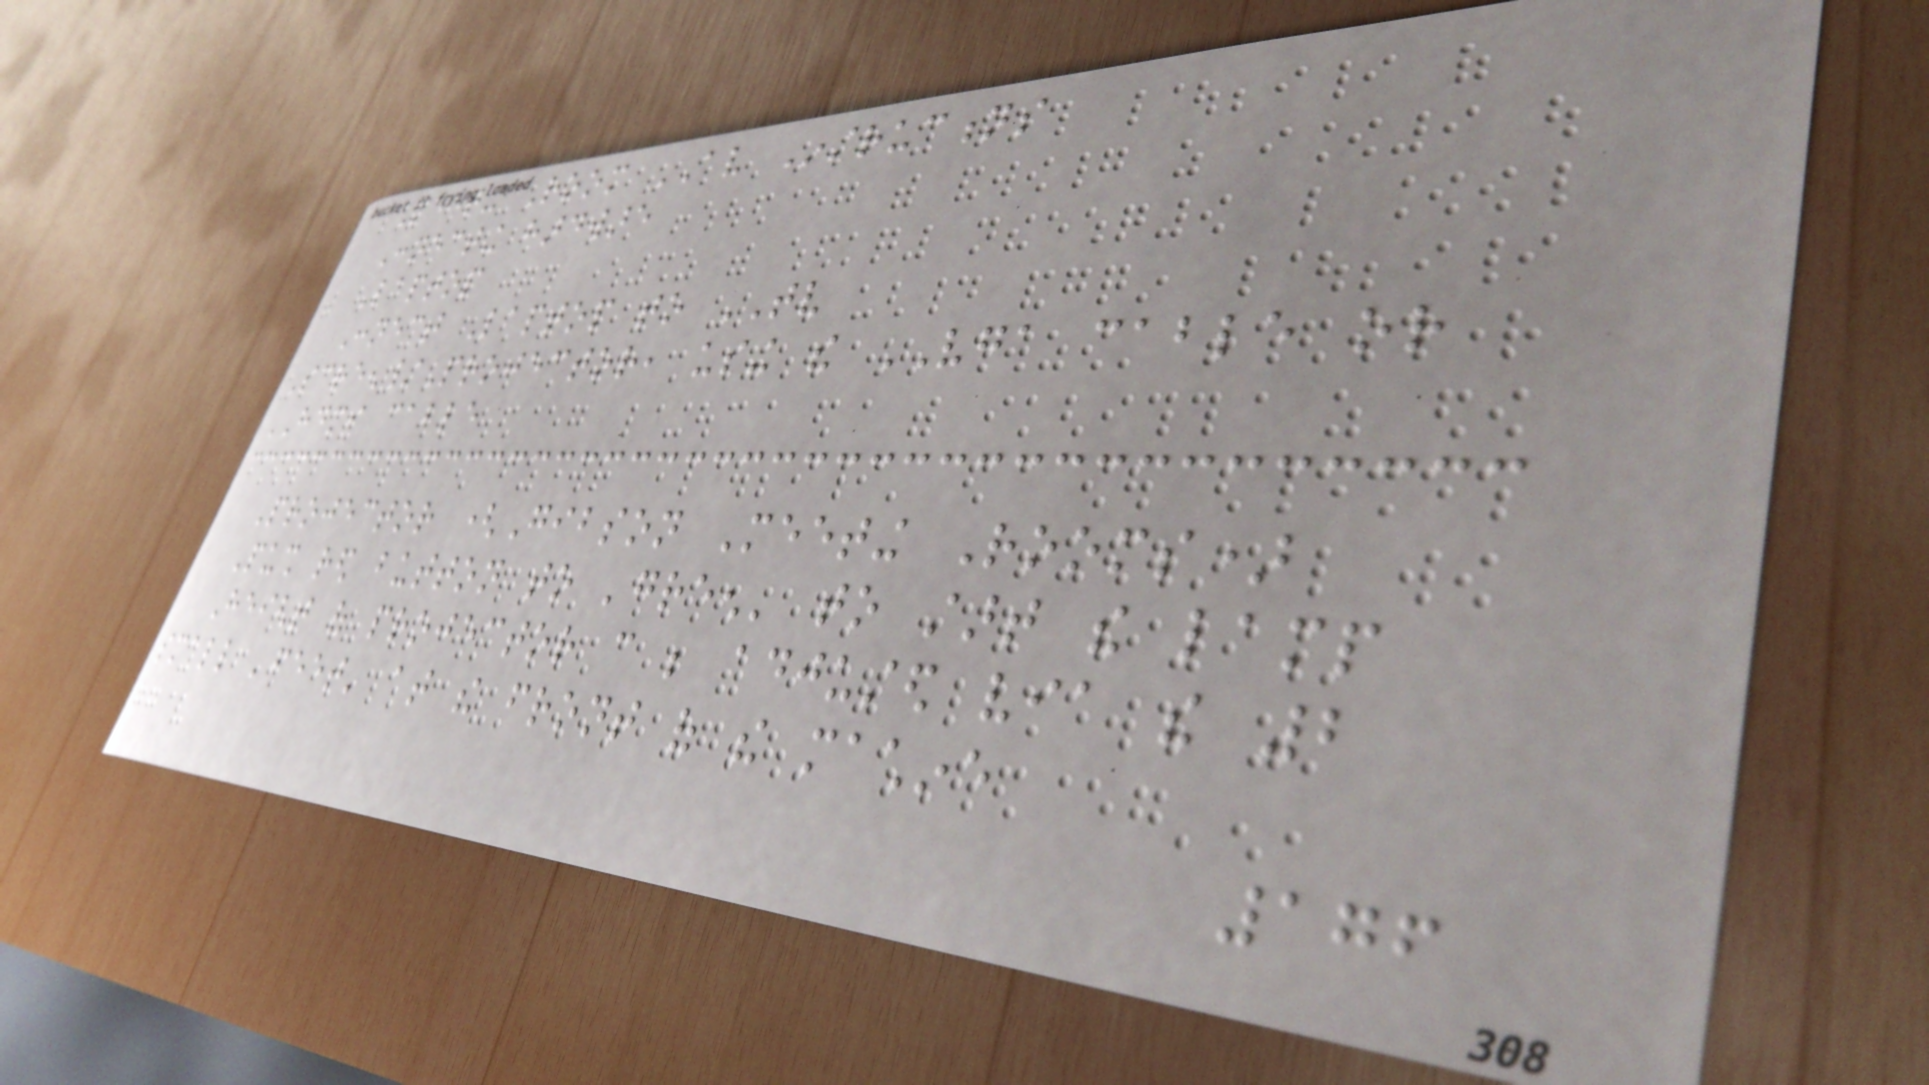Meeting Room AV Instructions
Connecting hardware
Laptop
Connect Laptop to TV
Screen/Projector, using the VGA cable or
HDMI cable
Projector (Gibson Meeting Rooms)
Push red button to 'green' to start the lamp
Height of projector can be adjusted via the 2
small 'feet' at the front of the machine
176
